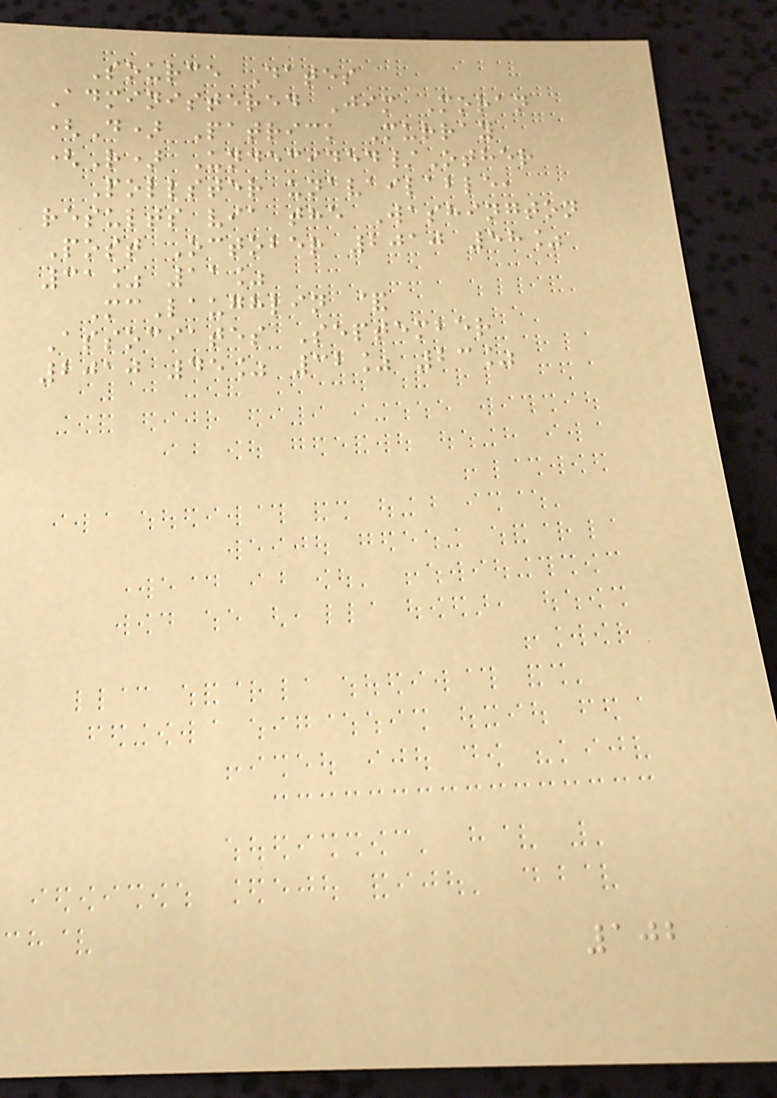Source Dates
Administered Jim Moran
(D) Patrick Murray
(R) Undecided/Other
Pollster unavailable,
results via the Washington
Post October 2010 58%
31% 11%
McLaughlin &
Associates September
2010 45% 32% 23%
102
